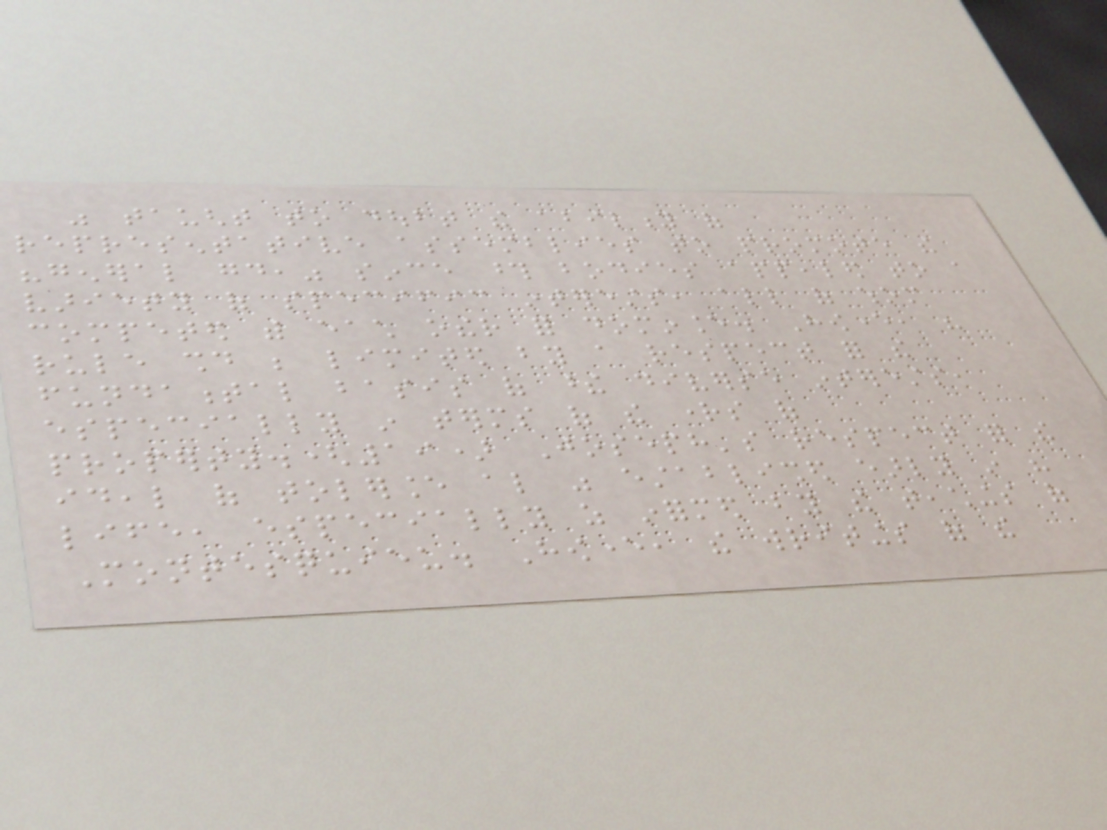was taught to doubt the ability of
representative assemblies to promote the
"general good," since those bodies appealed to a
variety of specific interests, all of whom
competed with each other for dominance. However, his
rule should be limited by a respect for the
fundamental basis of these diverse interests,
especially in terms of the rights of
property.(19) Joseph's respect for the
ideal of tolerance also was established early in his
life, especially as informed by the teachings of
Montesquieu. However, the writings of the
